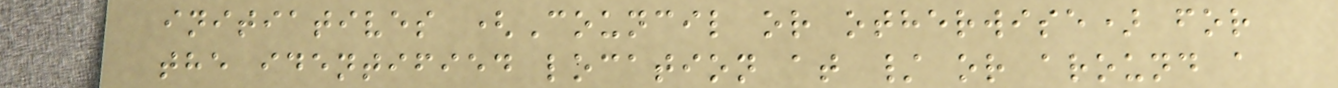initiatives (Council or otherwise) for
the identified location at / or around a
